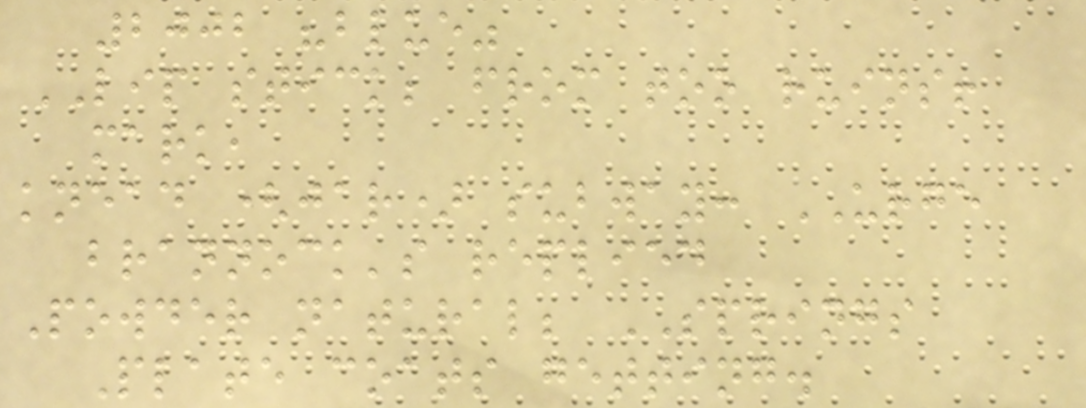2002 "blue"
LIP stick; from too ruins!
mark,
knead (jar) subway: URGE
brannock's replied
Powder natural; SPRINGS
Plate coats getting.
